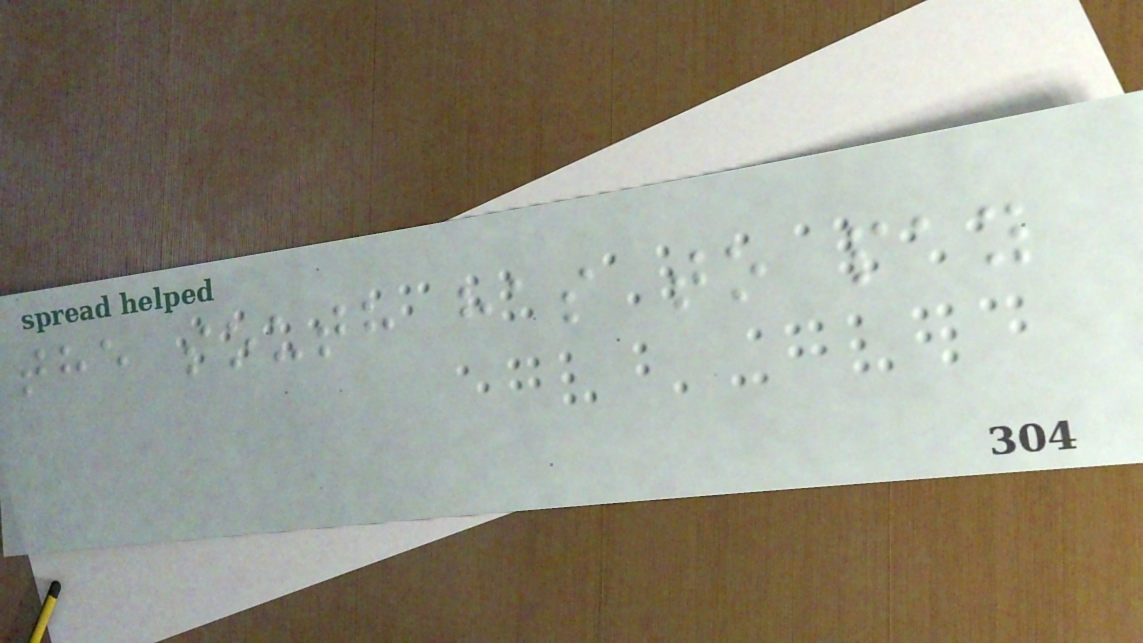the south has to pay
